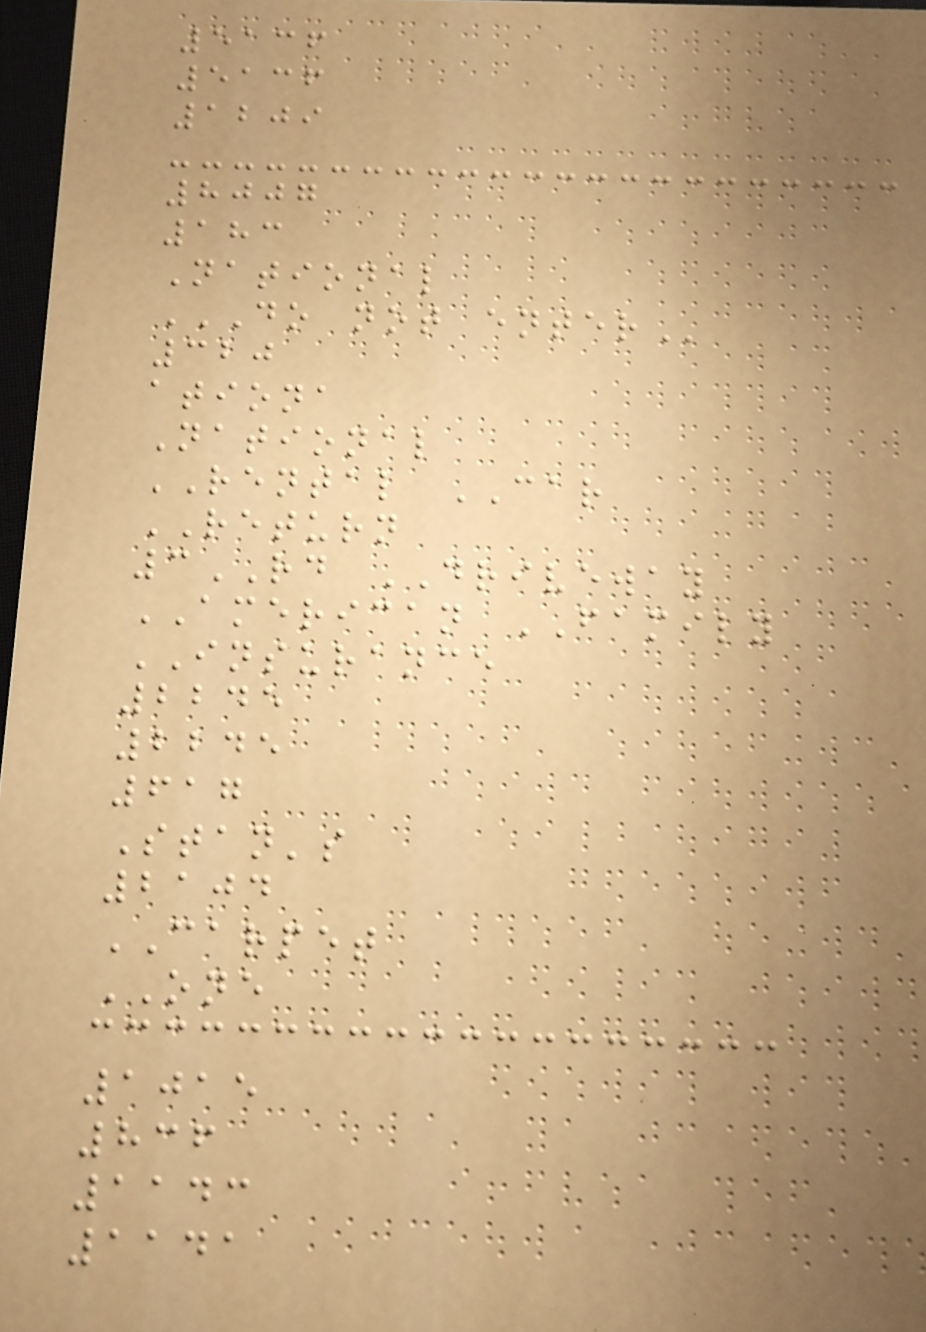5136
5136
1209
8007
183
National
DO NOT ENTER
320
ationa
National
RENTAL CAR
RETURN
3RD DRIVEWAY
AMERICAN FAMILY
INSURANCE
2245
2245
617
Stan's
2104
CARPET
ONE
1015
836
1143
1141
